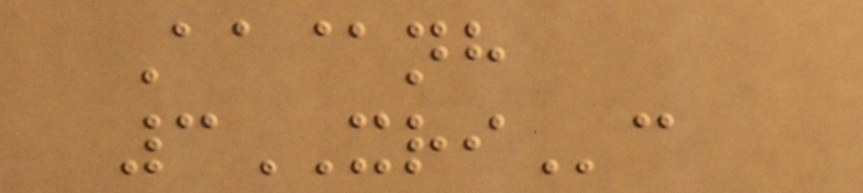Aa@nh
3XRIc
